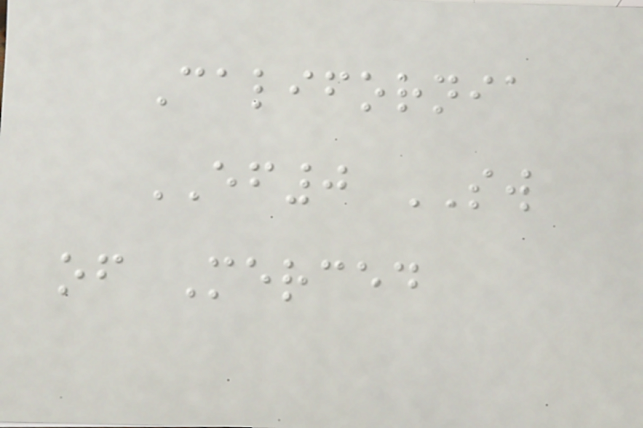California
EF0 SW
of Merced
